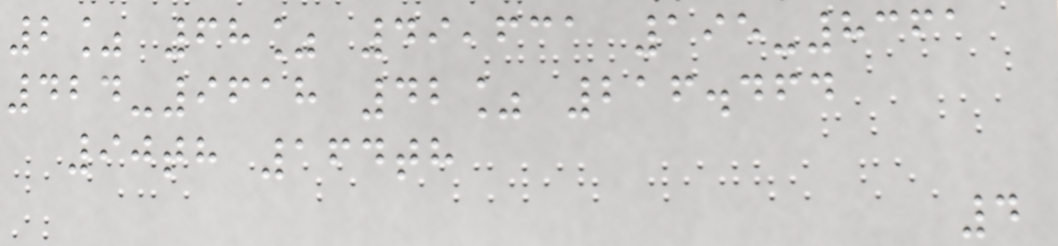2% 68% 49,631 195-8361
424-9618 42% 216.464
90th 164th
4
